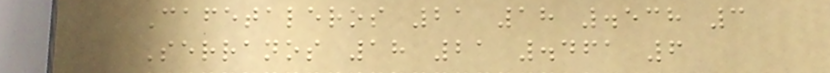Cafetaleros 21 18 .538 3
Serranos 18 21 .461 6
